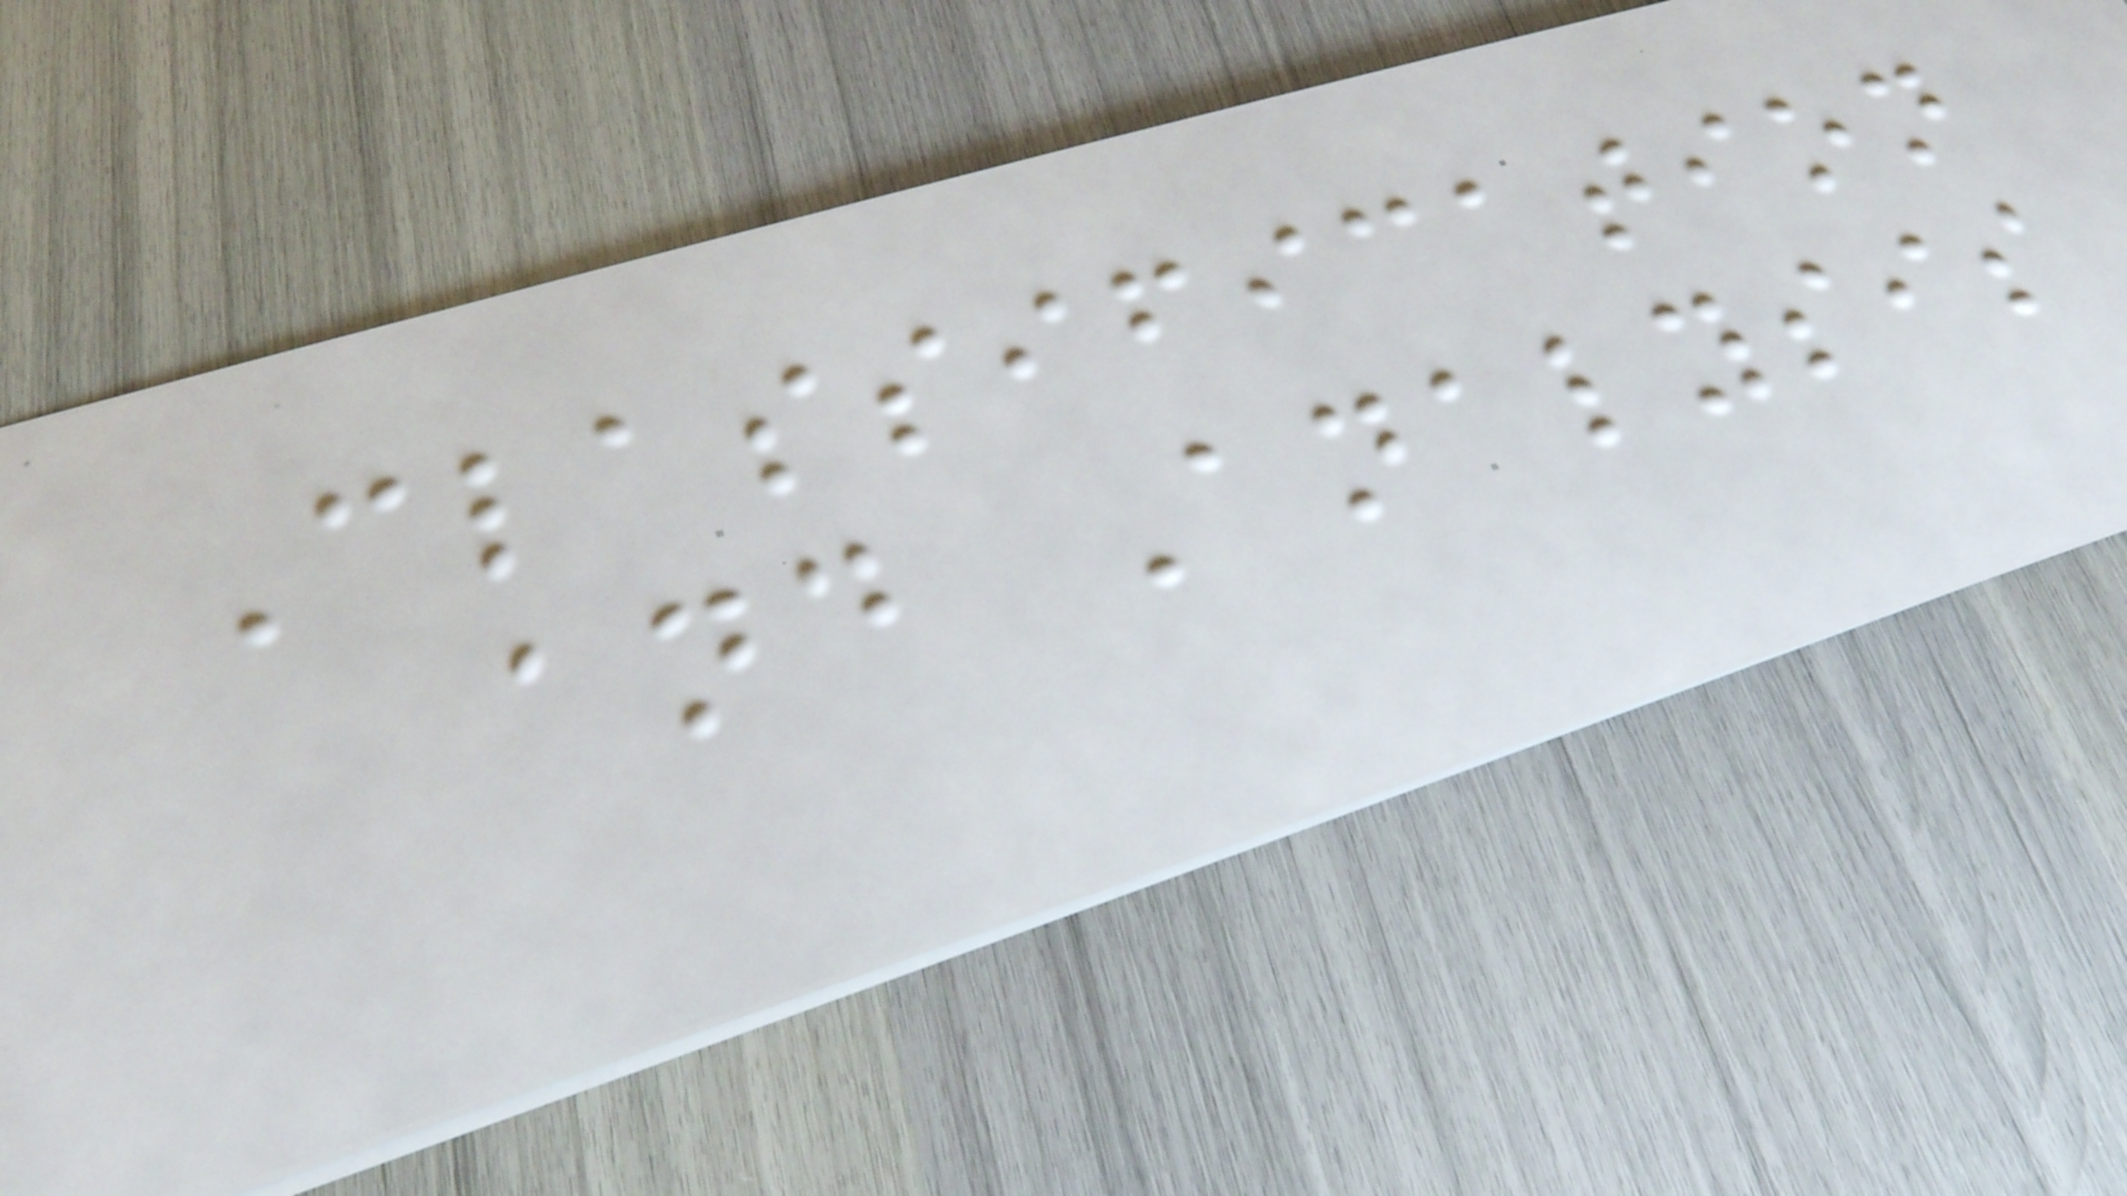Classification
and Analysis
